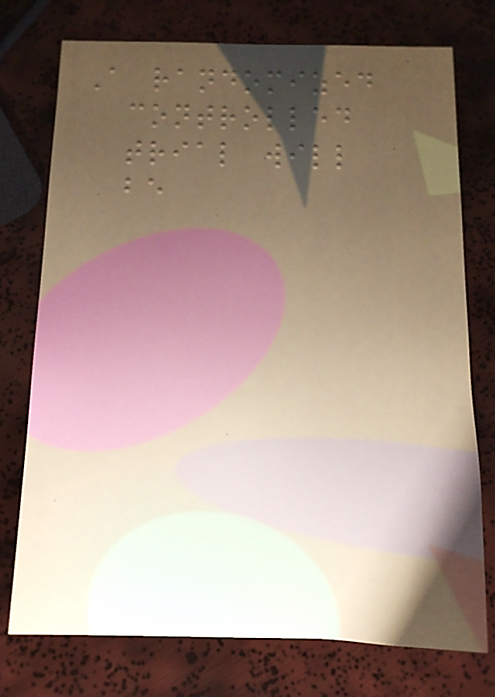A randomized
controlled
trial will
be
